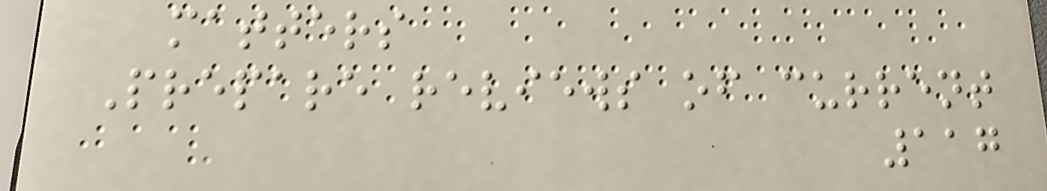matters
Prepare reviews of current
117
